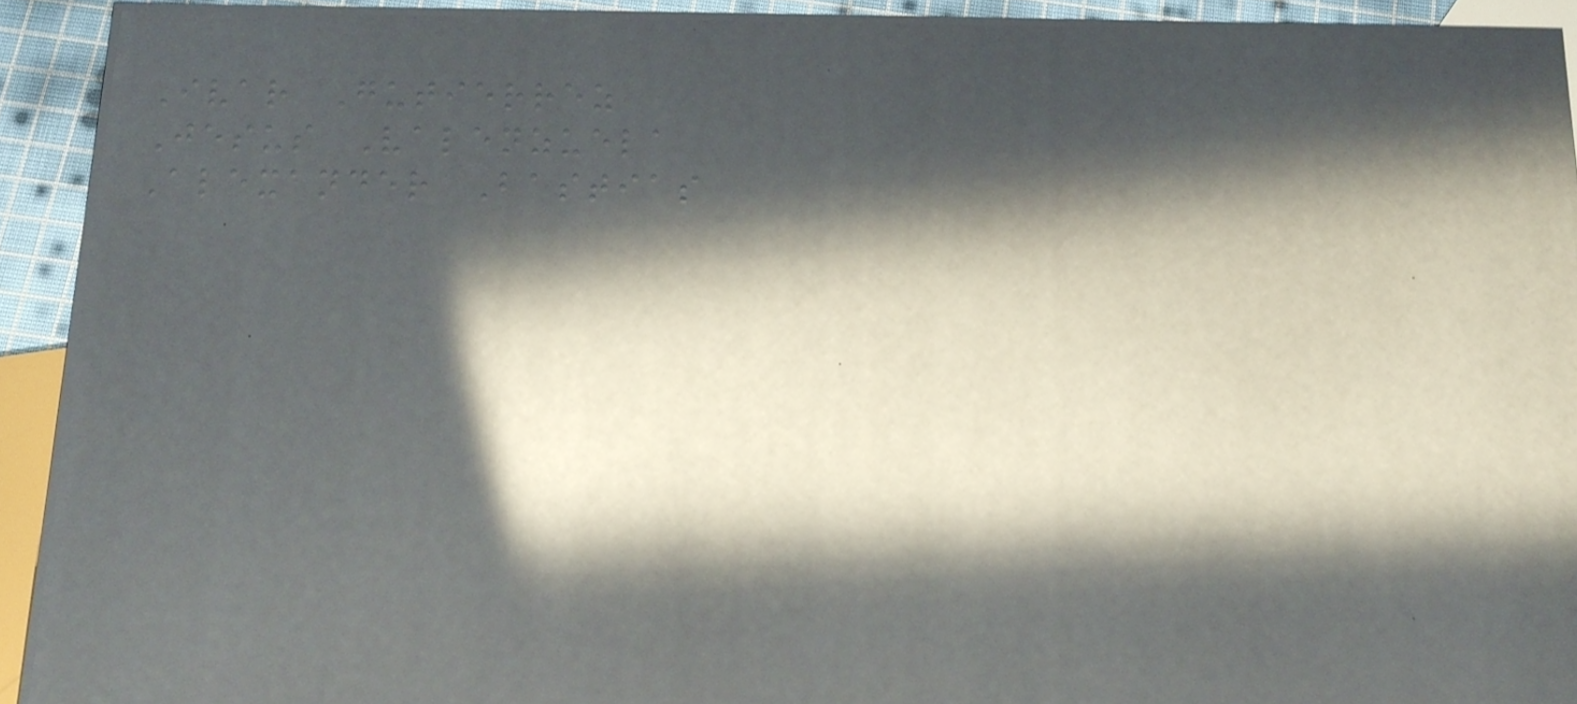Ivar Gutierrez
Jesus Valenzuela
Alexander Bastias
